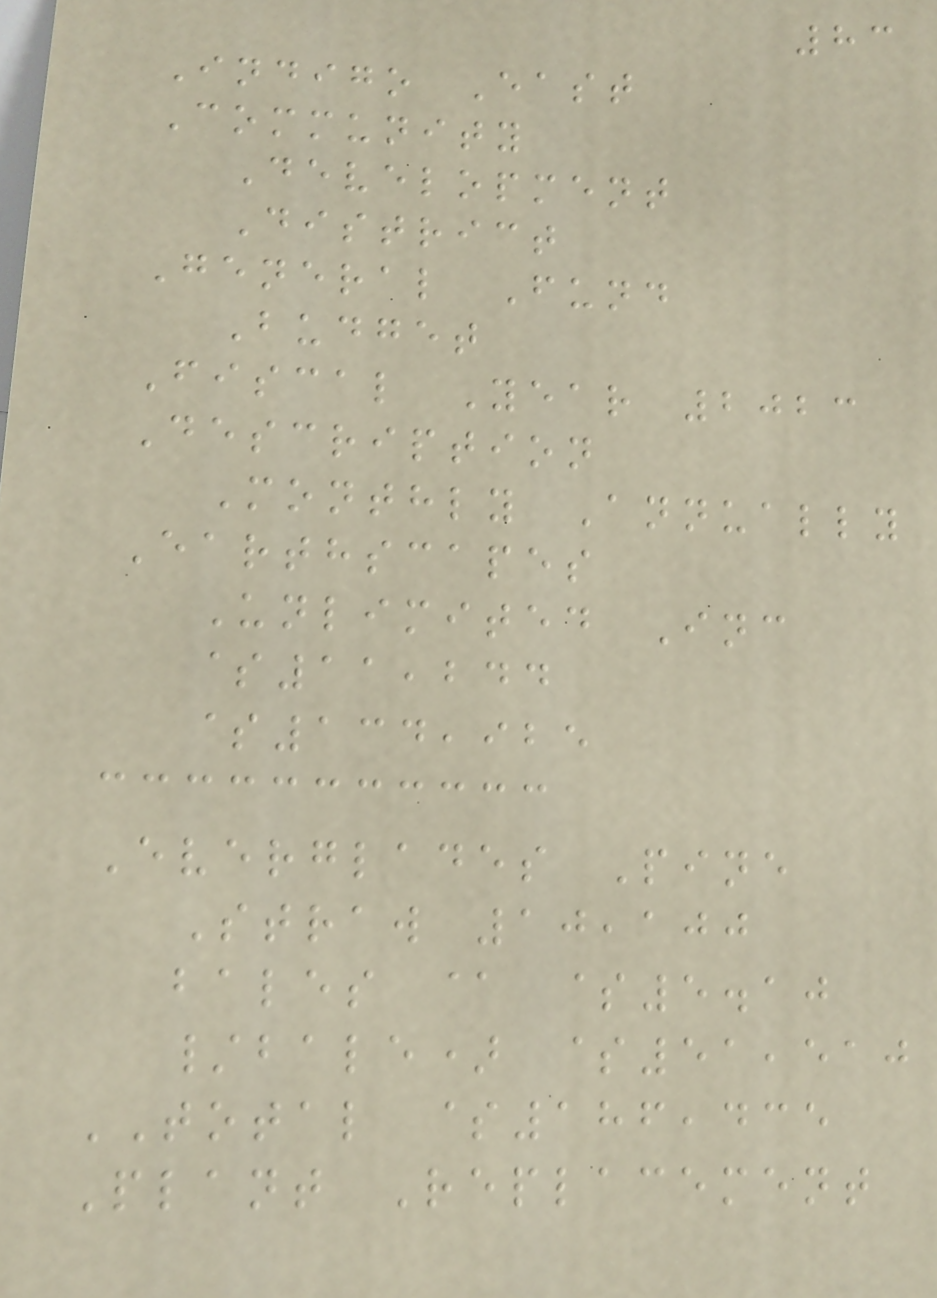83
Indigo East
Community
Development
District
General Fund
Budget
Fiscal Year 2023
Description
Monthly Annually
Earthscapes
Unlimited Inc
$11,244
$134,925
Everglades Pine
Straw 10,100
bales @ $5.10
/bale) $51,510
TOTAL $186,435
Plant Replacement
